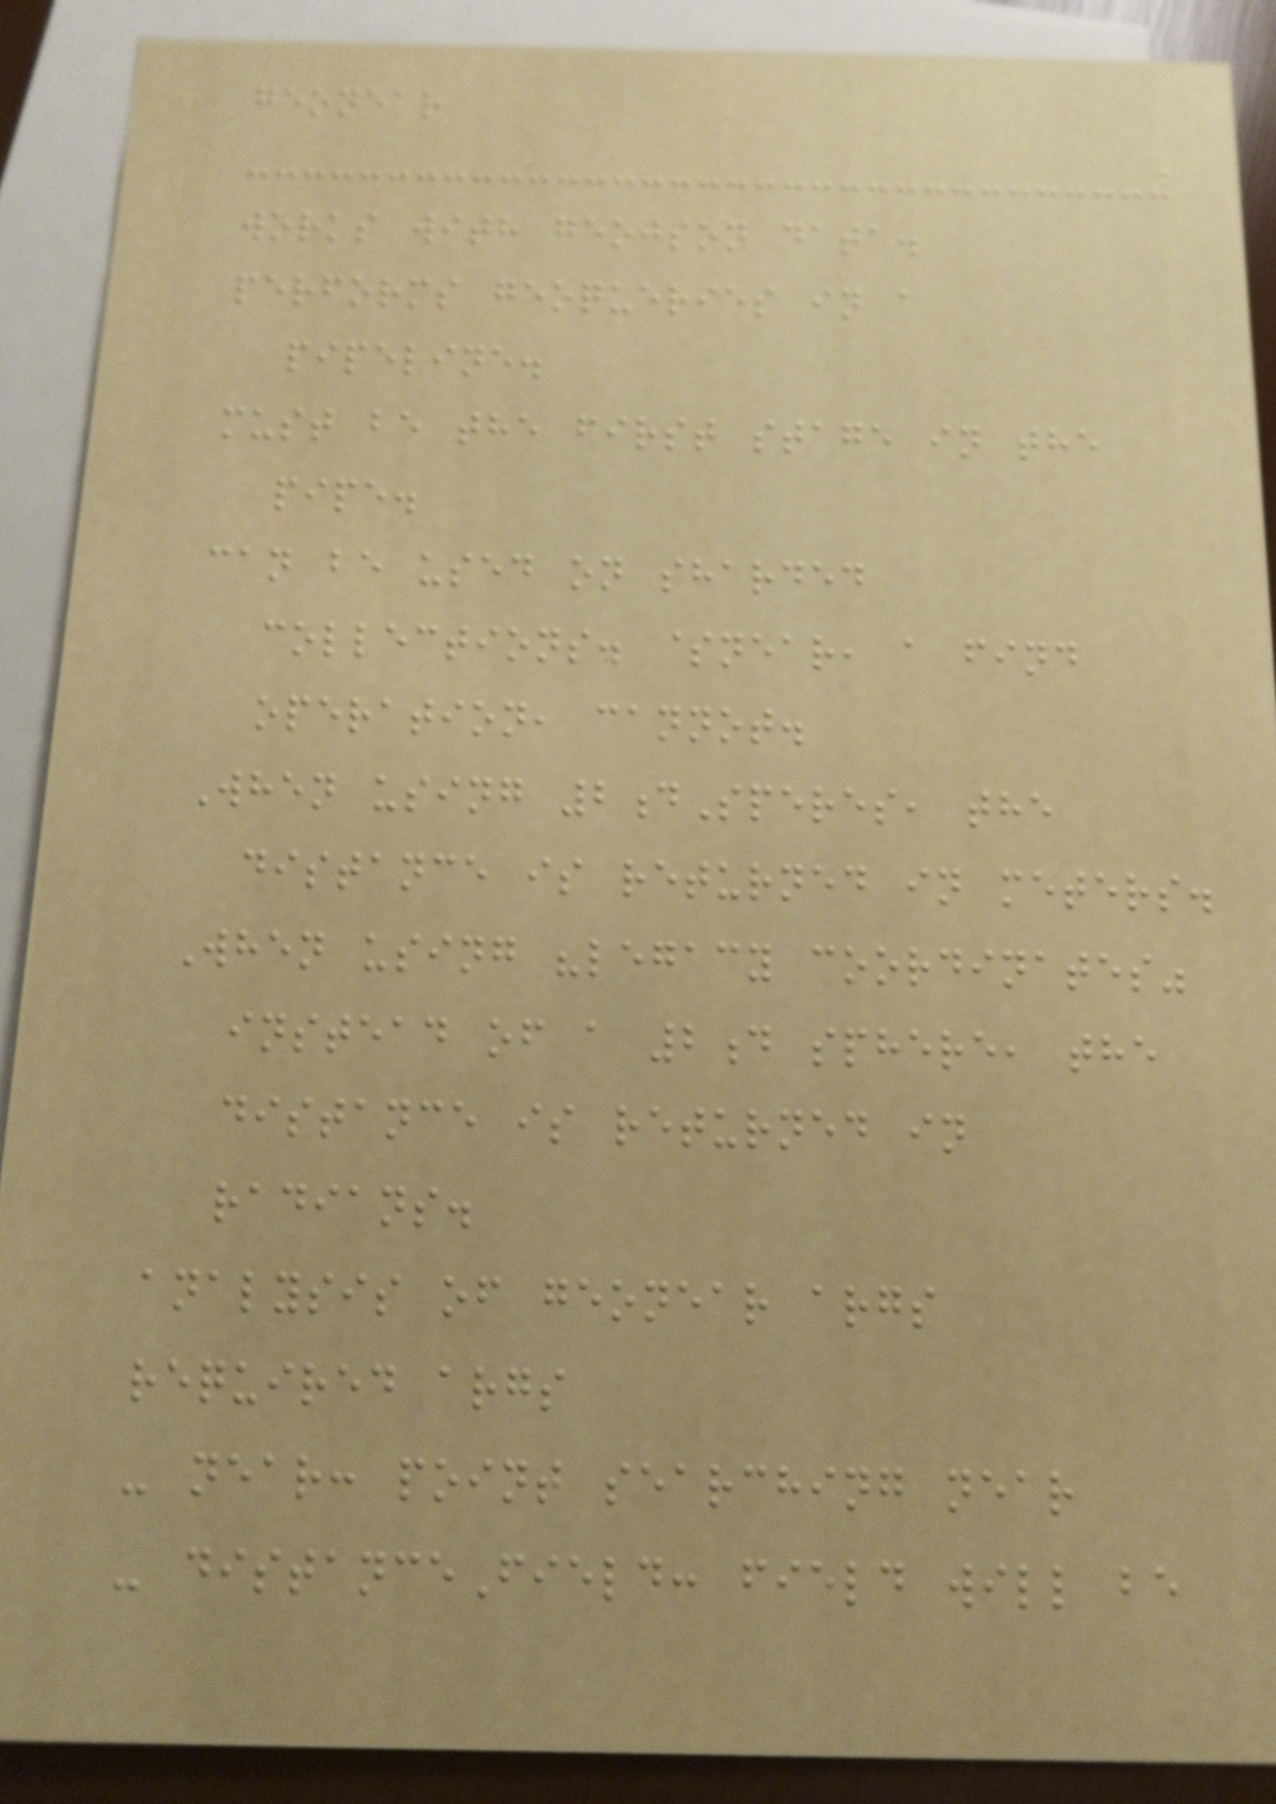geonear
works with geojson data.
performs geoqueries in a
pipeline.
must be the first stage in the
pipe.
can be used on sharded
collections. $near, a find
operation, cannot.
When using 2dSperes, the
distance is returned in meters.
When using "legacy coordinates"
instead of a 2d sphere, the
distance is returned in
radians.
analysis of geonear args
required args
- near: point searching near
- distanceField: field will be
